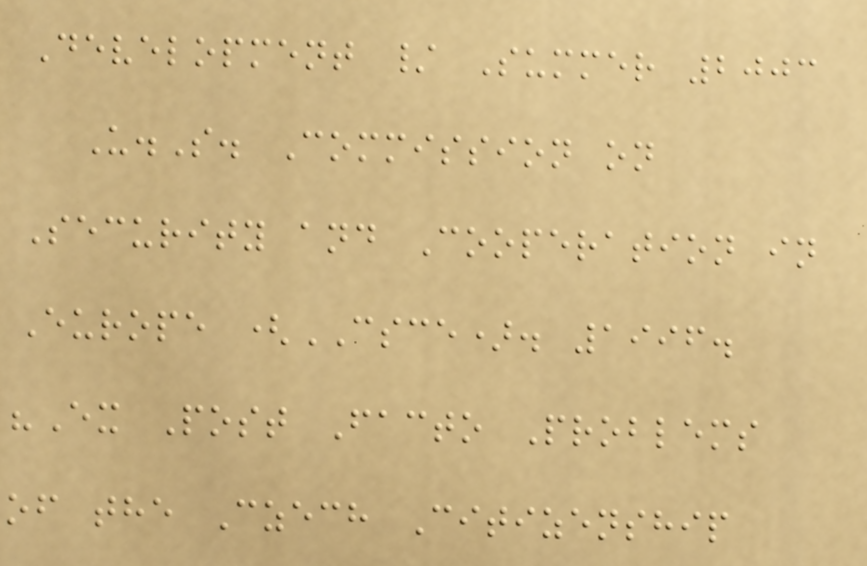Development / Summer 2003
U.S. Commission on
Security and Cooperation in
Europe (CSCE). 1996.
"Ex Post Facto Problems
of the Czech Citizenship
